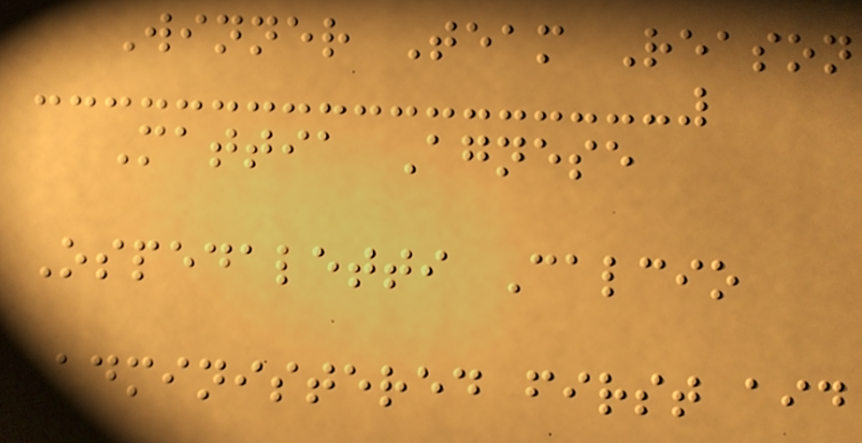Winner Team Reason
Mattia Agnese
Ospedaletti Calcio
Administered first aid
